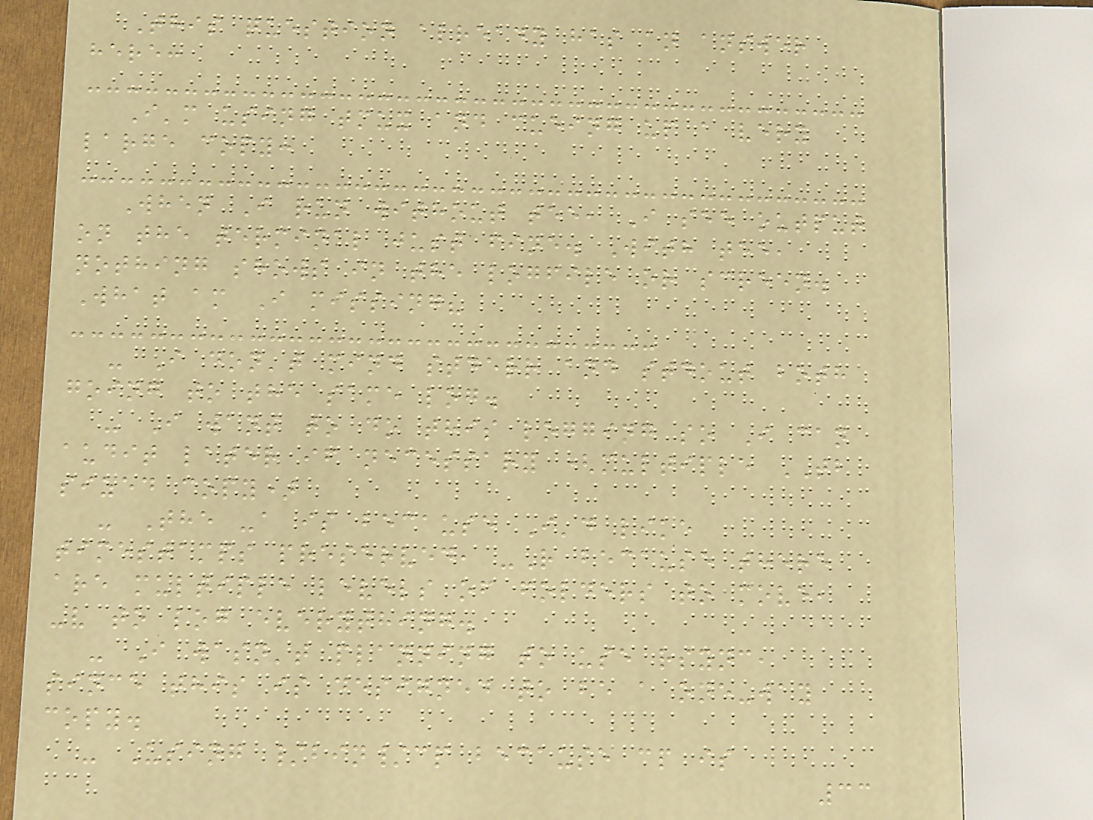This question already has an answer
here:
I'm using tmux and cueing up a very
large copy:
When I run without tee, I see output
on the terminal just fine. With tee,
nothing shows in the logfile or screen.
What am I missing?
- I don't mind stderr and stdout both
going to the same log.
- I want to do this logging so I can
audit later if necessary (multiple TB
sized copy)
- The -a is because I'd like
timestamps preserved, -R because there
are multiple levels of folders to move,
-v to log everything.
- I wasn't planning to use rsync,
since this is designed to be a one-way
copy.
- Using /bin/cp because cp is
33
